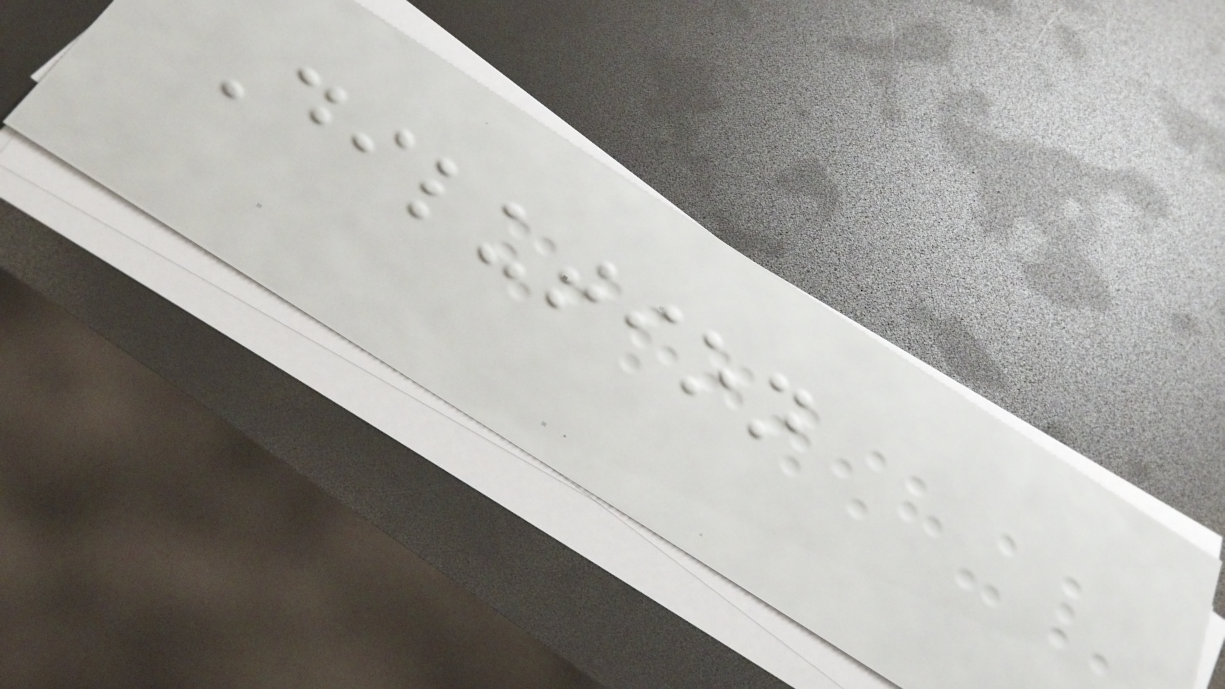Dilution
